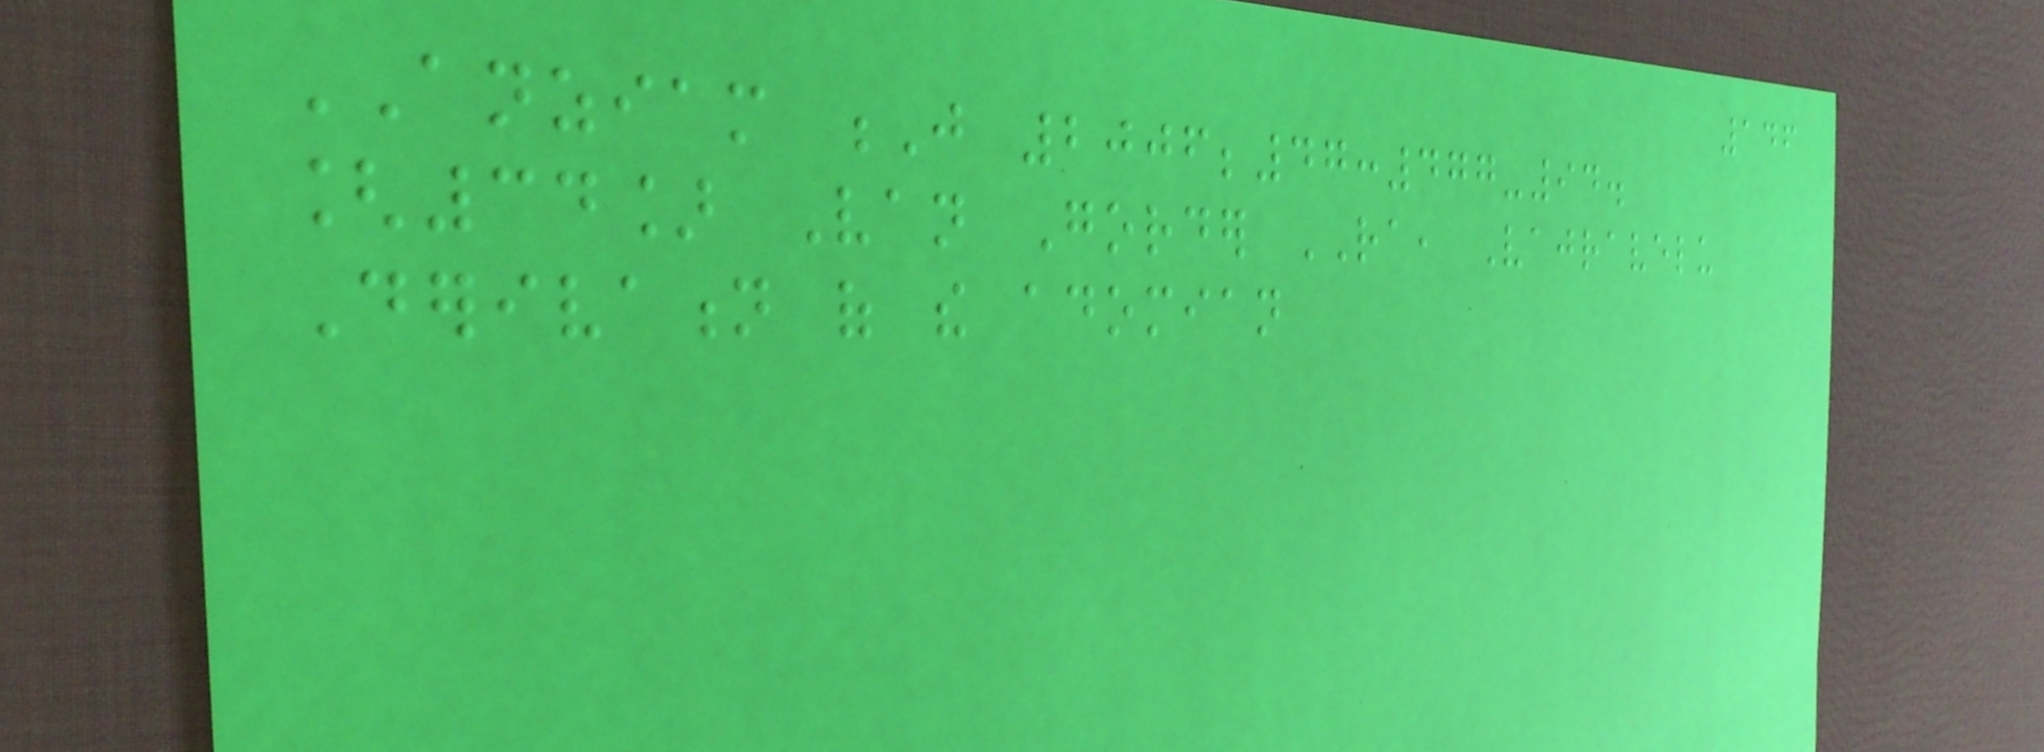146
ANZIAM J 2006;47:477-94.
[34] Van Gorder RA, Vajravelu
Derivation of the adomian
